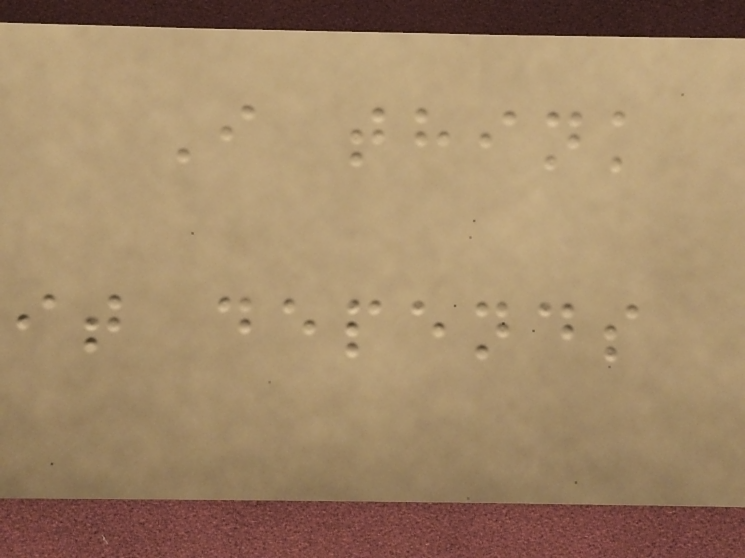I think
it depends
